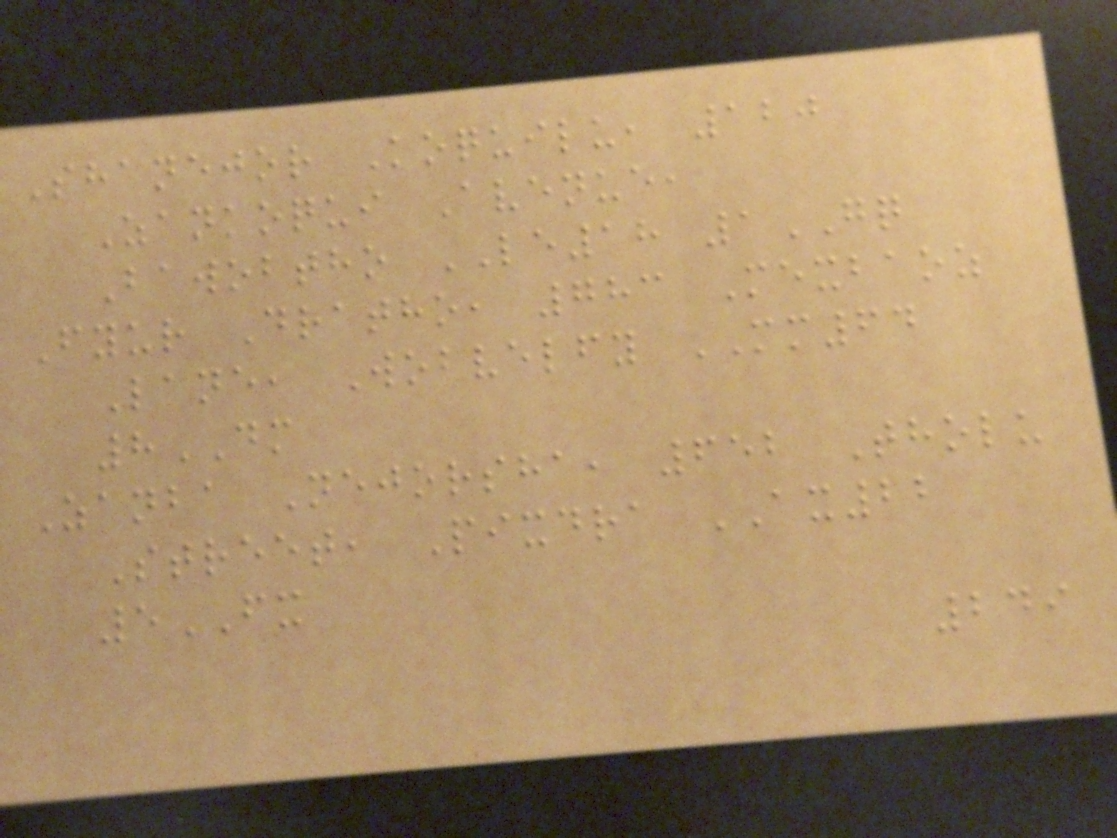Shanejor Koquilu, 120
Zankoqui Avenue,
Bawobtho LE18 1GQ
Fyur Dratho, 783 Mexbaoz
Lane, Wobvelfy MM64
8DM
Zanba Nejorsha, 652 Tholu
Street, Pixdra AX22
5FX
249
